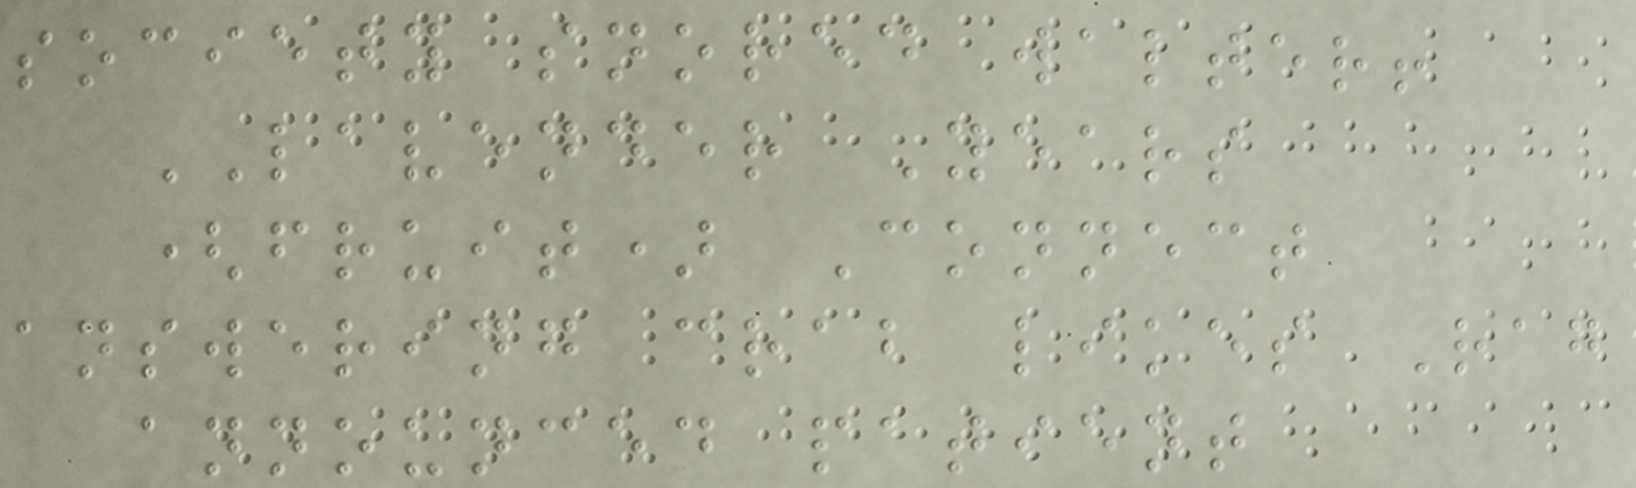society snored walter!
LAVENDER Years
(fruit) Connect
answering crab likes Rag
announced patient
